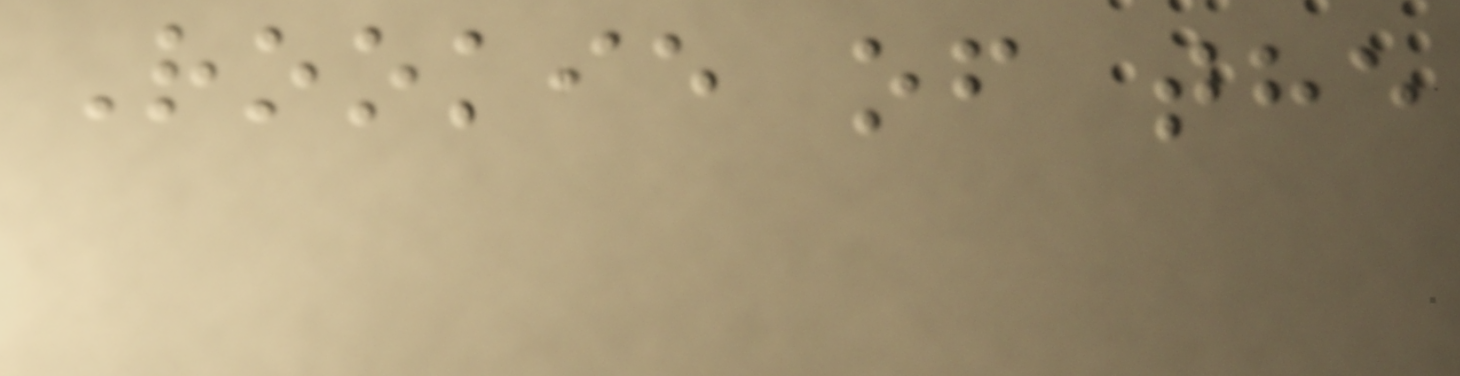Rookie of the
